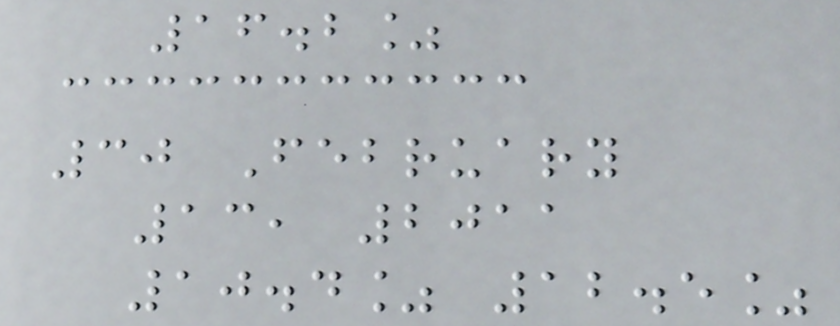16.2%
30 February
13, 2011
10.4% 12.5%
